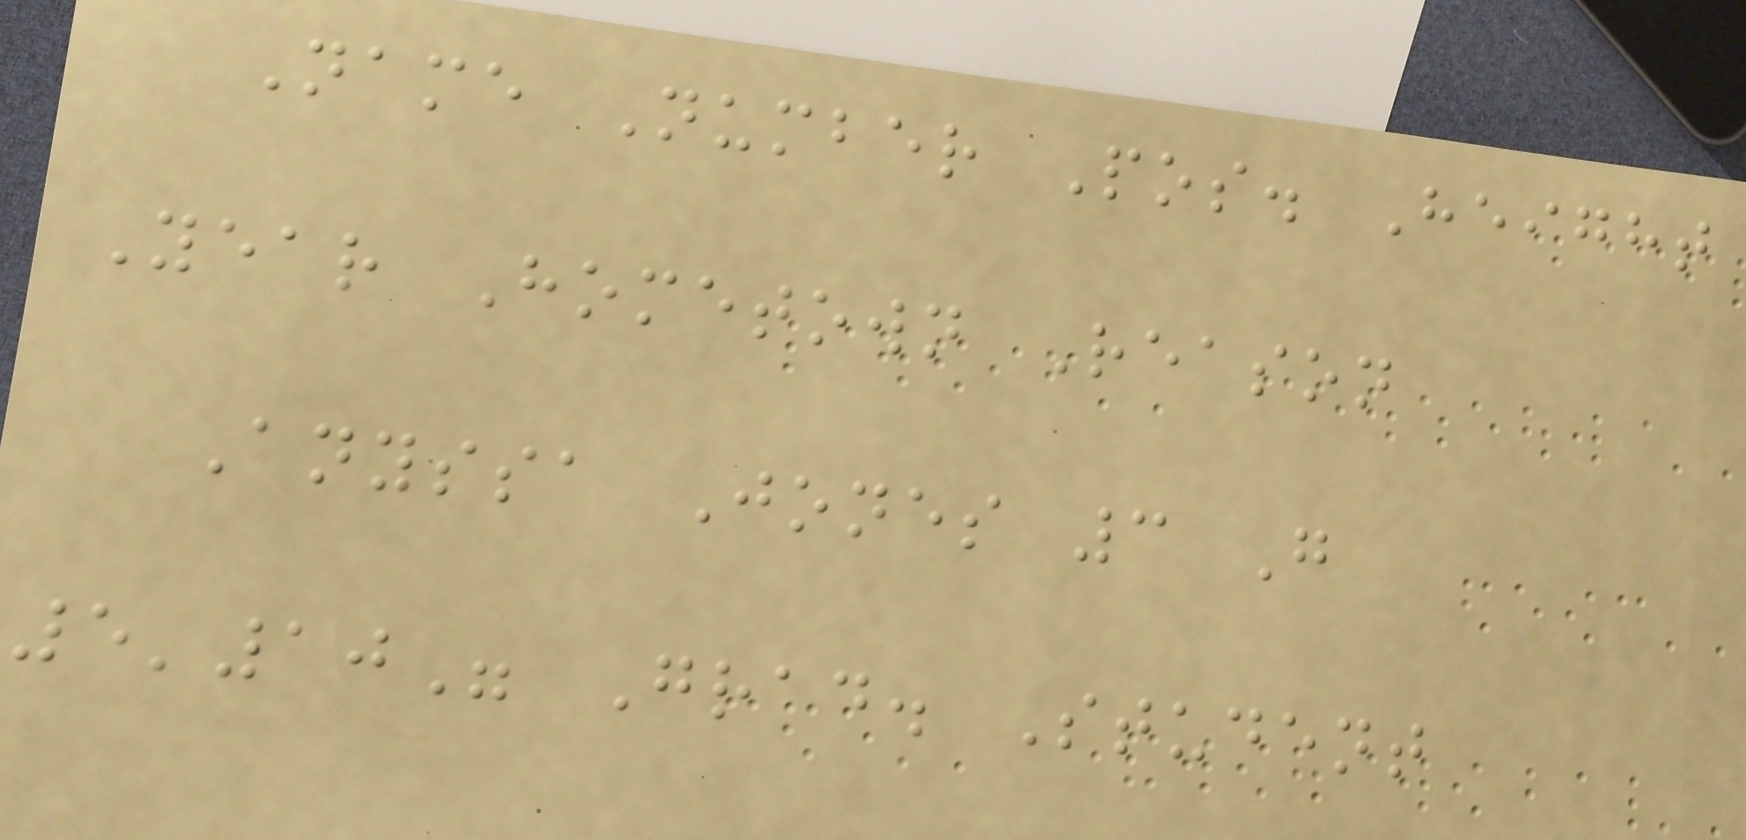Name Number Pos. Height
Year Hometown Reason
Anyssa Jones 3 G
5'10" Grad. Student
